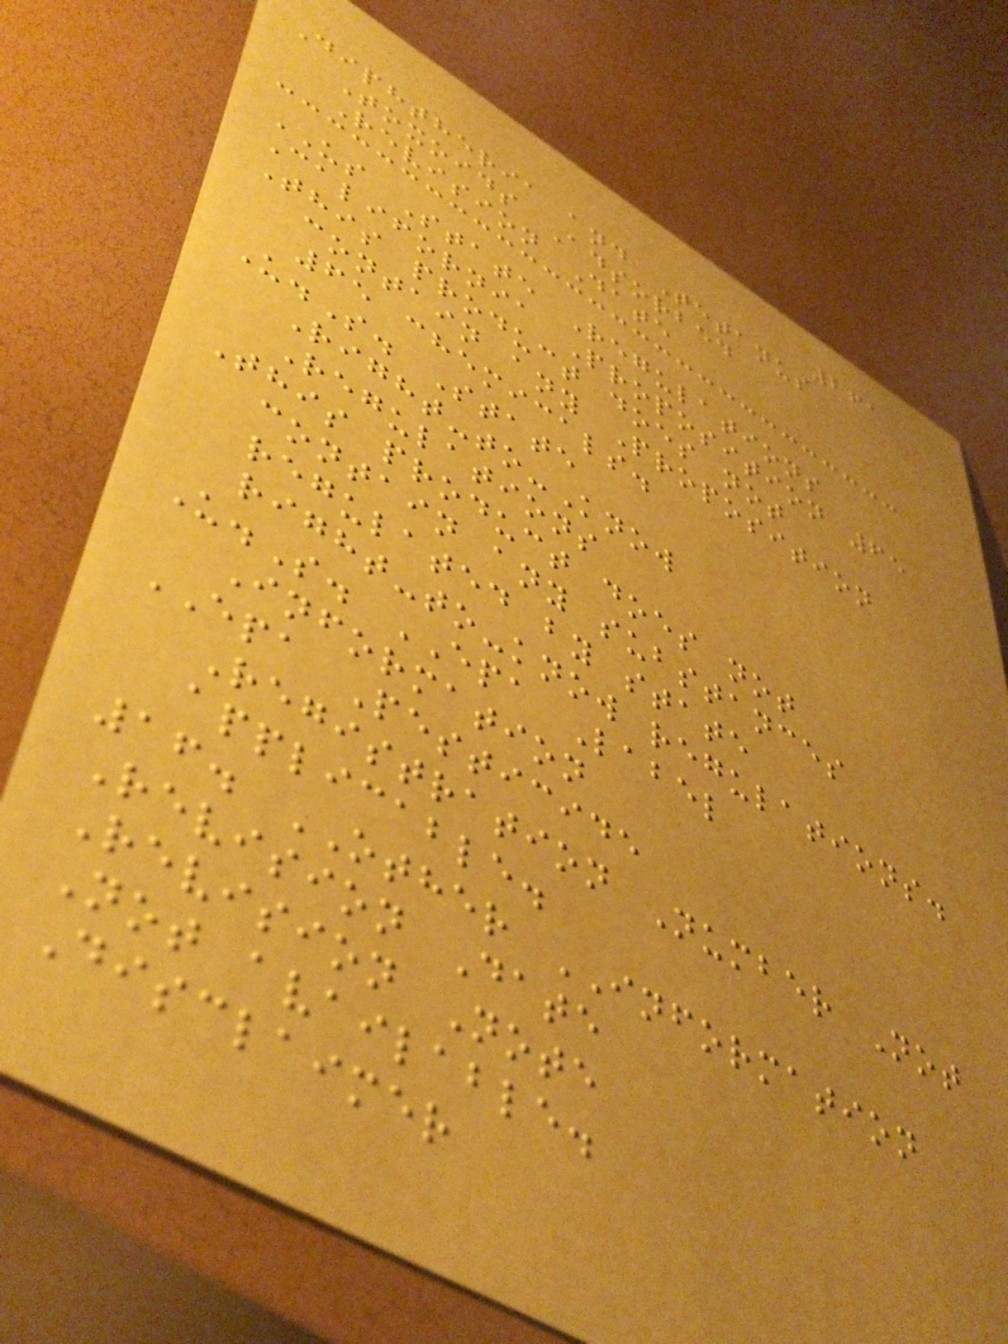261
Diphtheria and Tetanus
Toxoids Adsorbed
Revision Date
US State Regulations
California Proposition 65
This product does not
contain any Proposition
65 chemicals.
U.S. State
Right-to-Know
Regulations
This product does not
contain any substances
regulated by state
right-to-know regulations.
U.S. EPA Label
Information
EPA Pesticide
Registration Number Not
applicable.
16. OTHER INFORMATION
Revision Date
Revision Note
Not available.
Disclaimer
